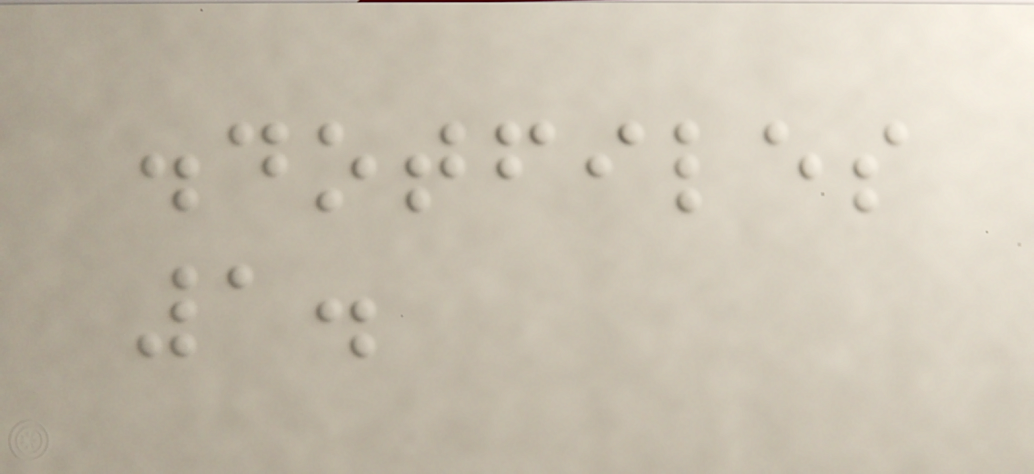.dotfiles
1.
